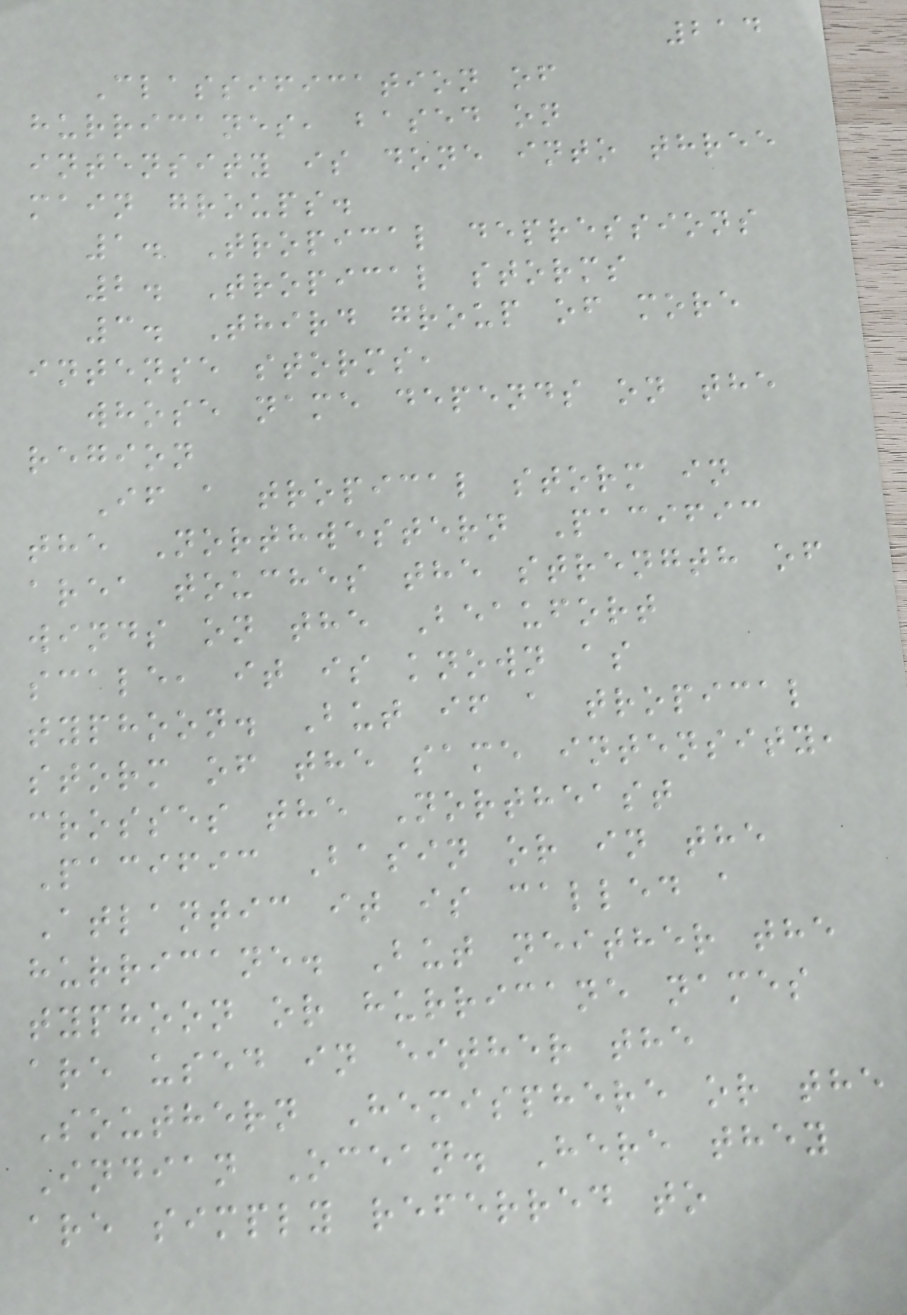214
Classification of
hurricanes, based on
intensity is done into three
main groups.
1. Tropical depressions
2. Tropical storms
3. Third group of more
intense storms,
whose name depends on the
region
If a tropical storm in
the Northwestern Pacific
area touches the strength of
winds on the Beaufort
scale, it is known as
typhoon. But if a tropical
storm of the same intensity,
crosses the Northeast
Pacific Basin or in the
Atlantic it is called a
hurricane. But neither the
typhoon or hurricane names
are used in either the
Southern Hemisphere or the
Indian Ocean. Here they
are simply referred to
